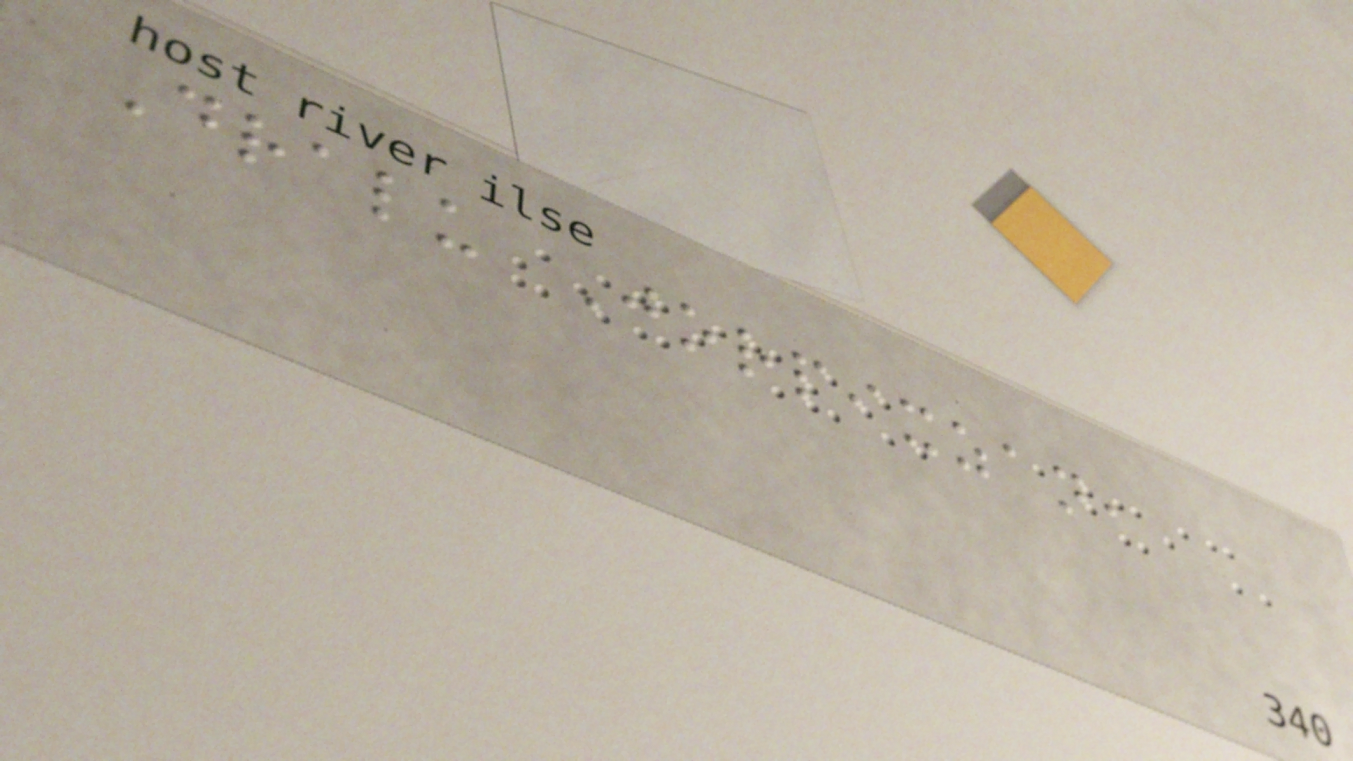Dralu Jorpixzan,
